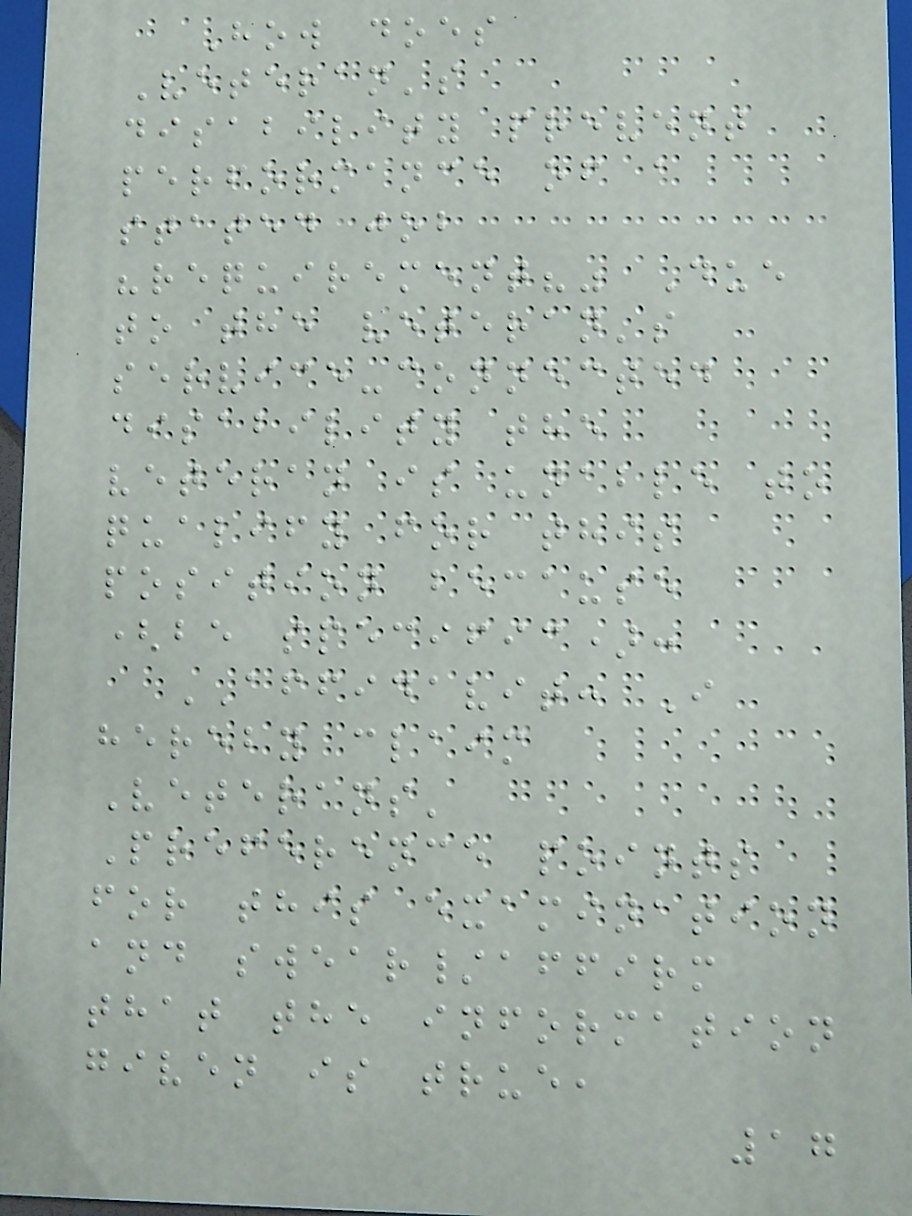How does
Veteran's
disability prevent
performance of a
stated job
"requirement?" Due
to the veteran's
service-connected
disability the
veteran is unable to
qualify for this
position because
(be specific):
AFFIDAVIT: I
hereby claim
Veterans'
Preference points
for this examination
and swear/affirm
that the information
given is true,
17
